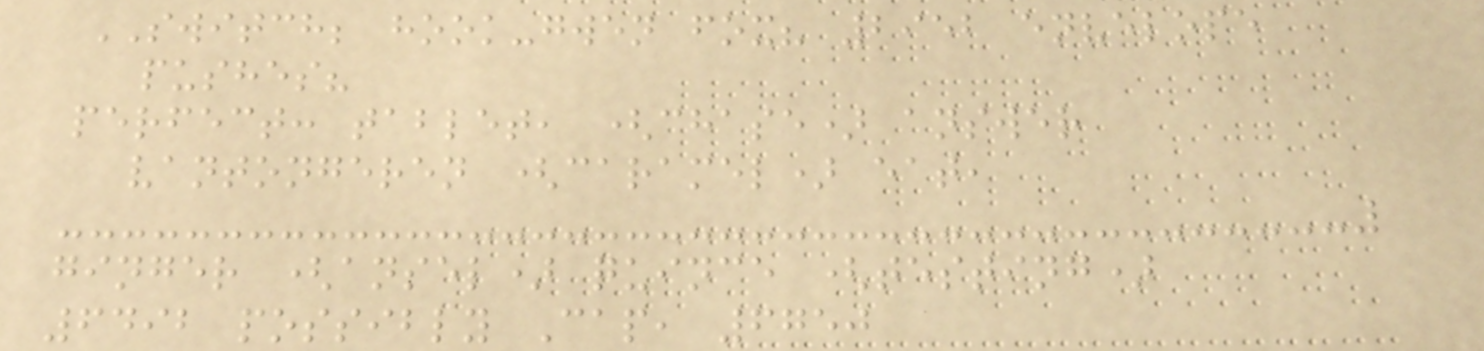SWITCH; hook-gwen fox? 2952 envelope
pushes?
perfect: tablet, (chase) answer
vantongeren (caramel) eat,
ginger (ansel) quince (testing)
6492 possibly Cap, 6750
